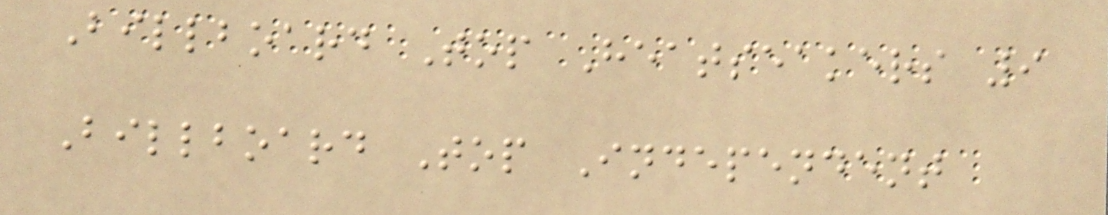Billboard Top Heatseakers 9
Billboard Top Independent
